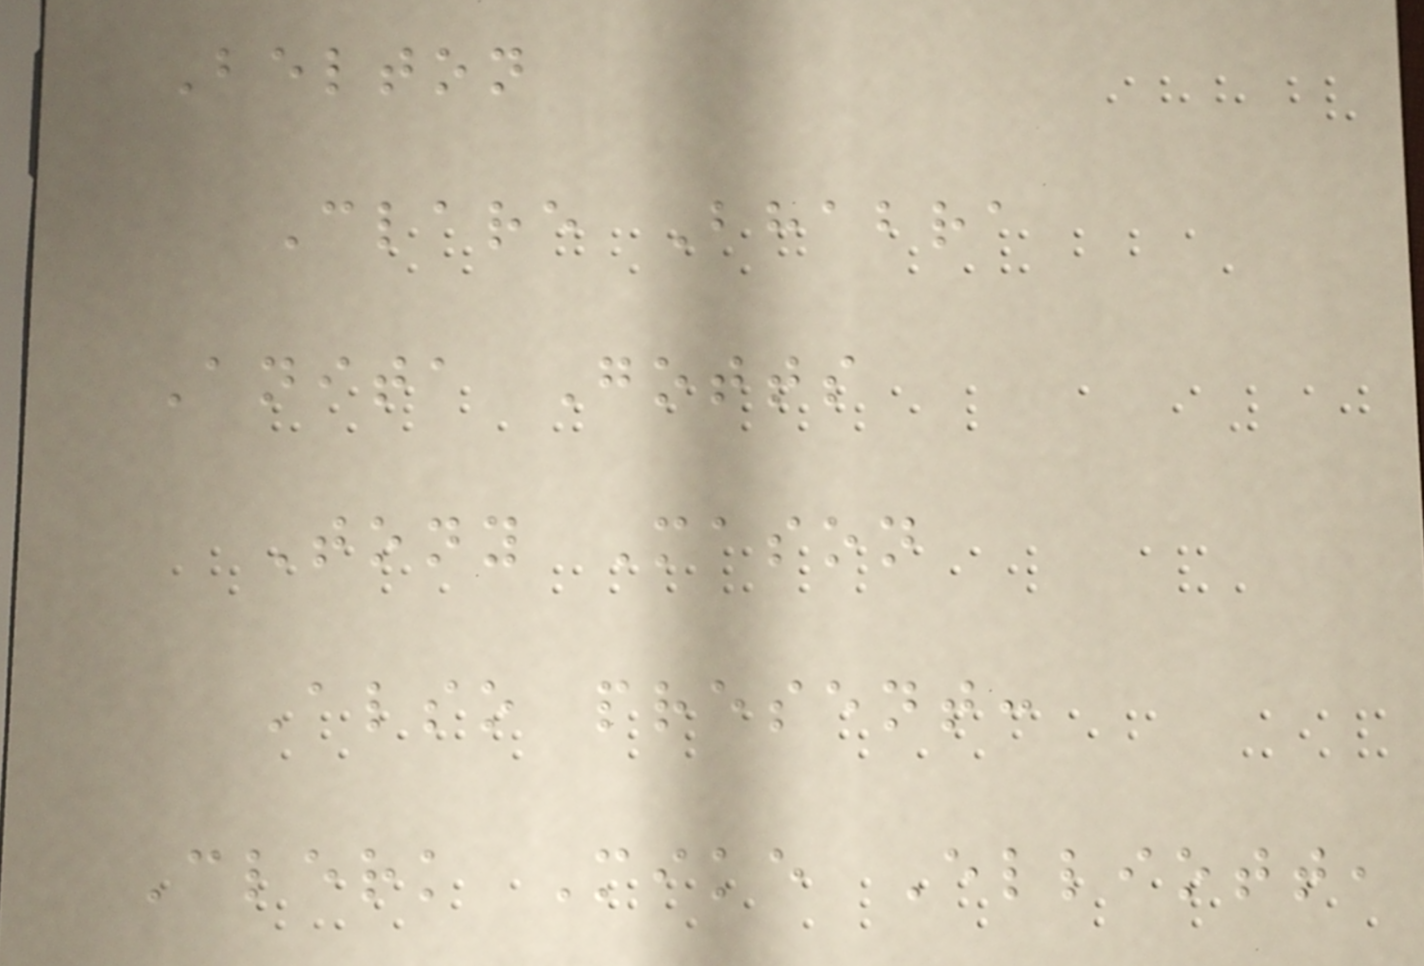Belton
Clare Bhabra
Anita Gotts
Tony Mason
Also present:
Clerk Mike Elliott,
